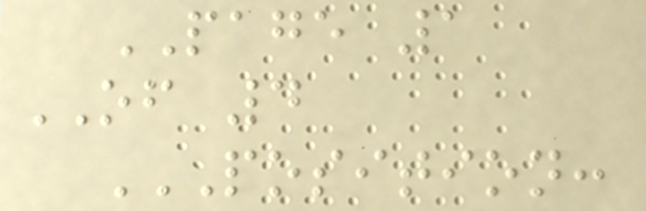PAGE 1
OF 4
POSITION:
